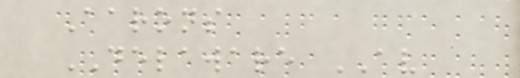Aarons
DELAWARE AV
